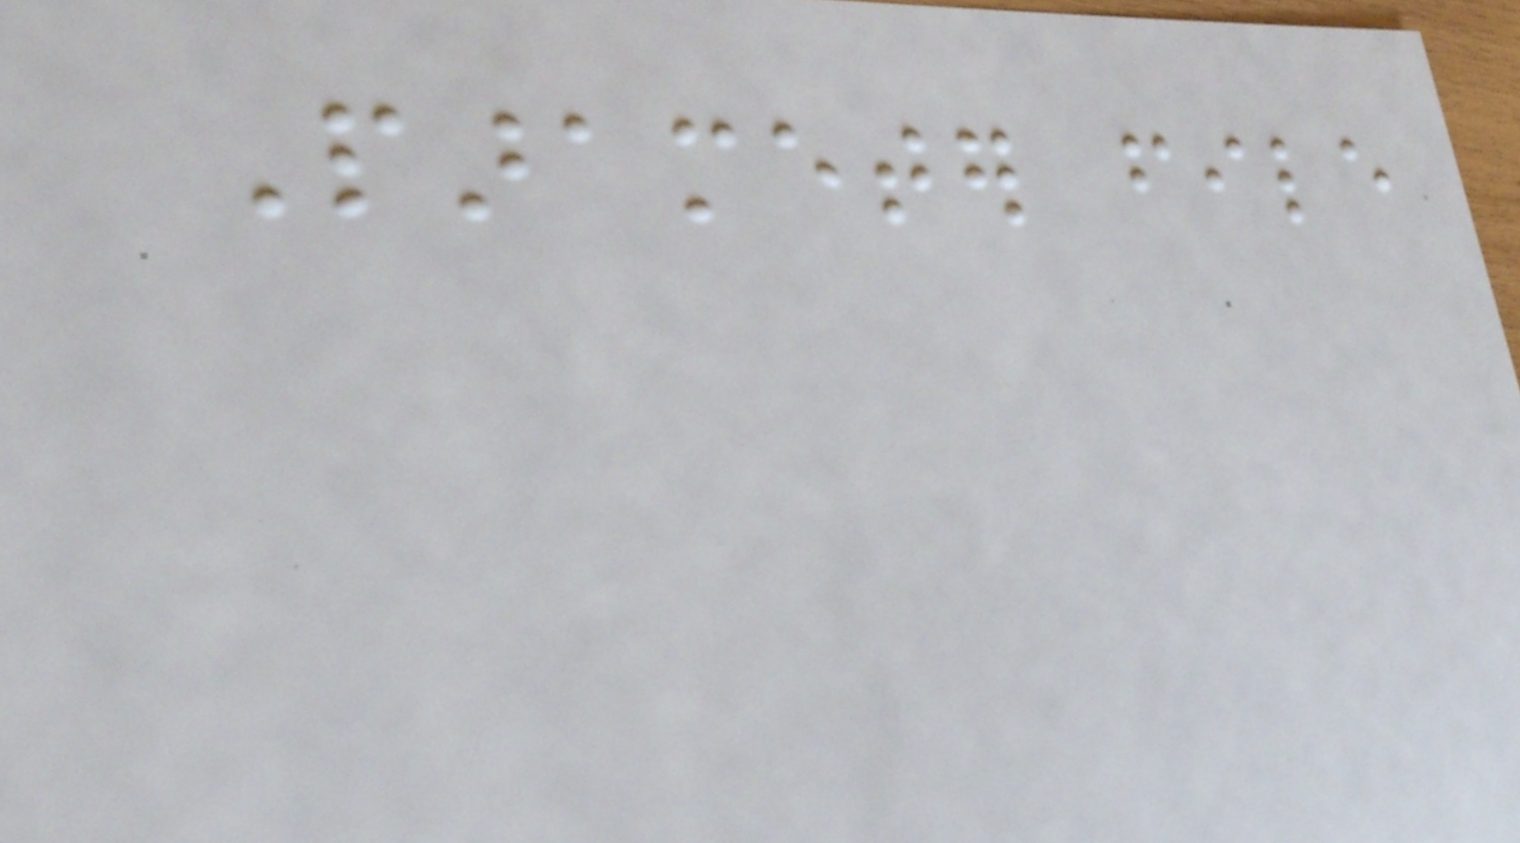Parameter file
